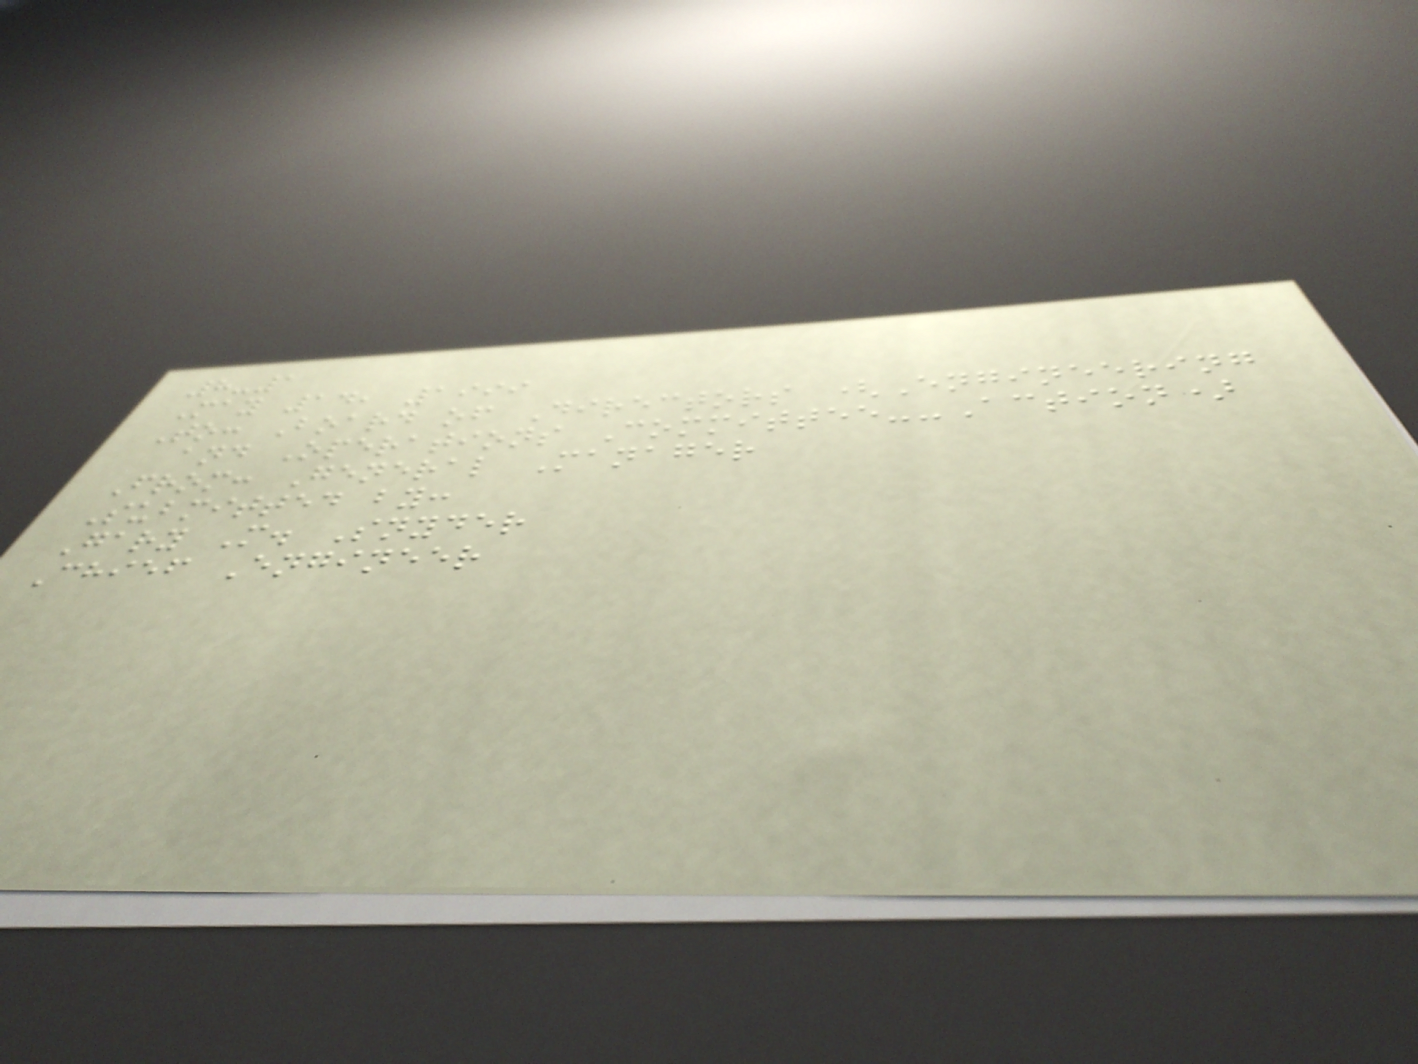8-1
May 14, 1999
To: Board of Directors (Engineering
and Operations Committee--Action)
From: General Manager
Submitted by:
Gary M. Snyder
Chief Engineer
